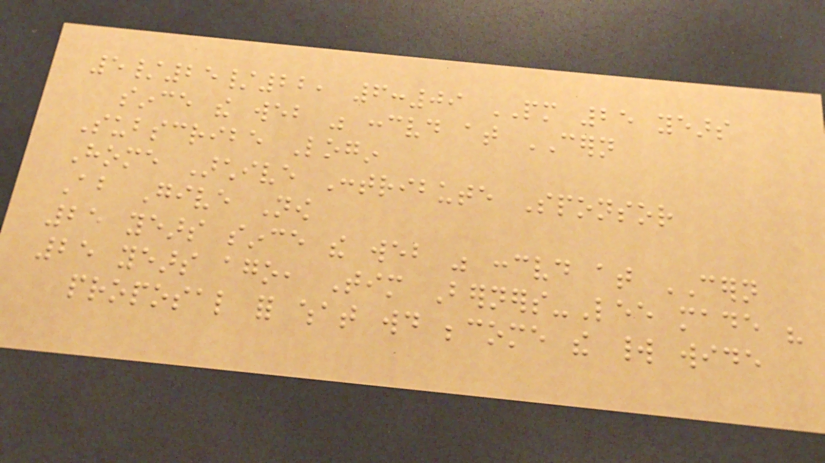5/25/22, 6:09 PM 25 years
since the web was conceived at CERN
Subscribe Login
Home Archive Contribute Sponsor
About Give Now
25 years since the web was conceived at CERN
25 years ago, Tim Berners-Lee made his
proposal for what would become the world wide
